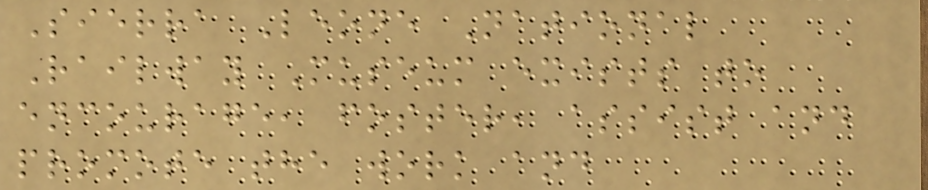Sierra Leone National
Railway Museum exists to
encourage, foster, assist and
promote the work and
